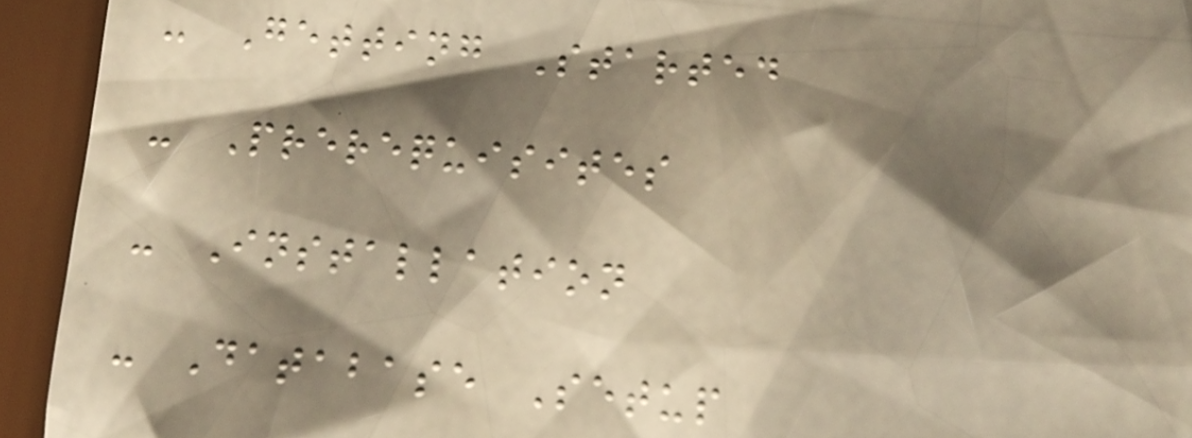- Getting Started
- Prerequisites
- Installation
- Database Setup
